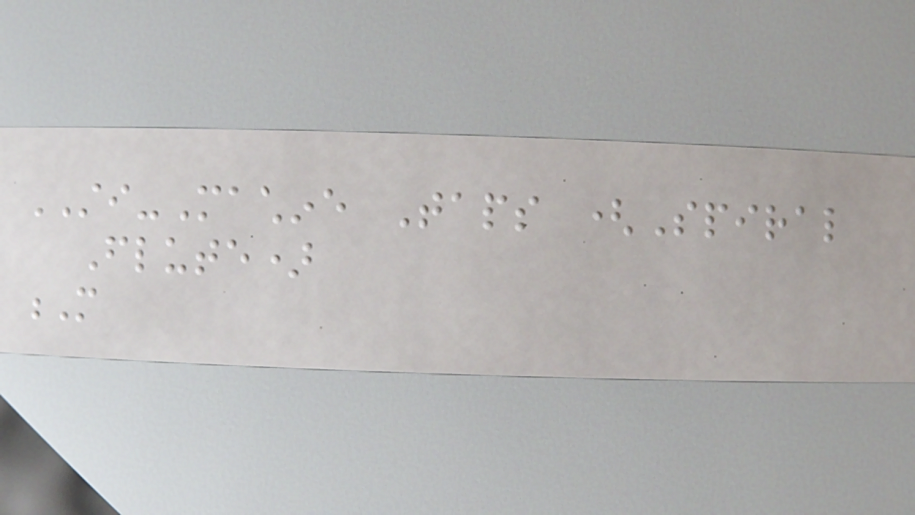STI-Machine Taps (Spiral
Flute)
M
